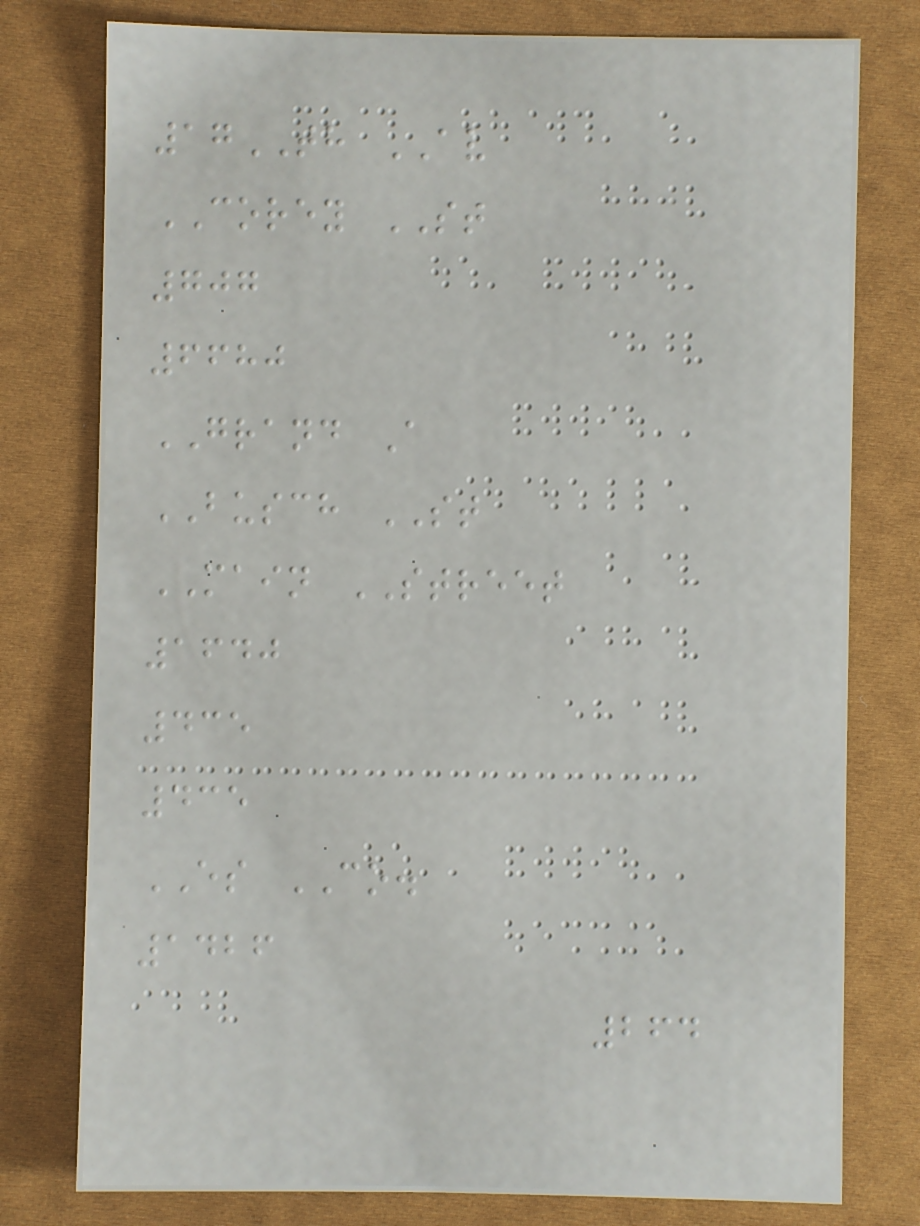17TH AV
COREY ST
707
6680
GRAND A
BUSCH ST
MAIN STREET
1640
435
435
ES CO.
1426
264
